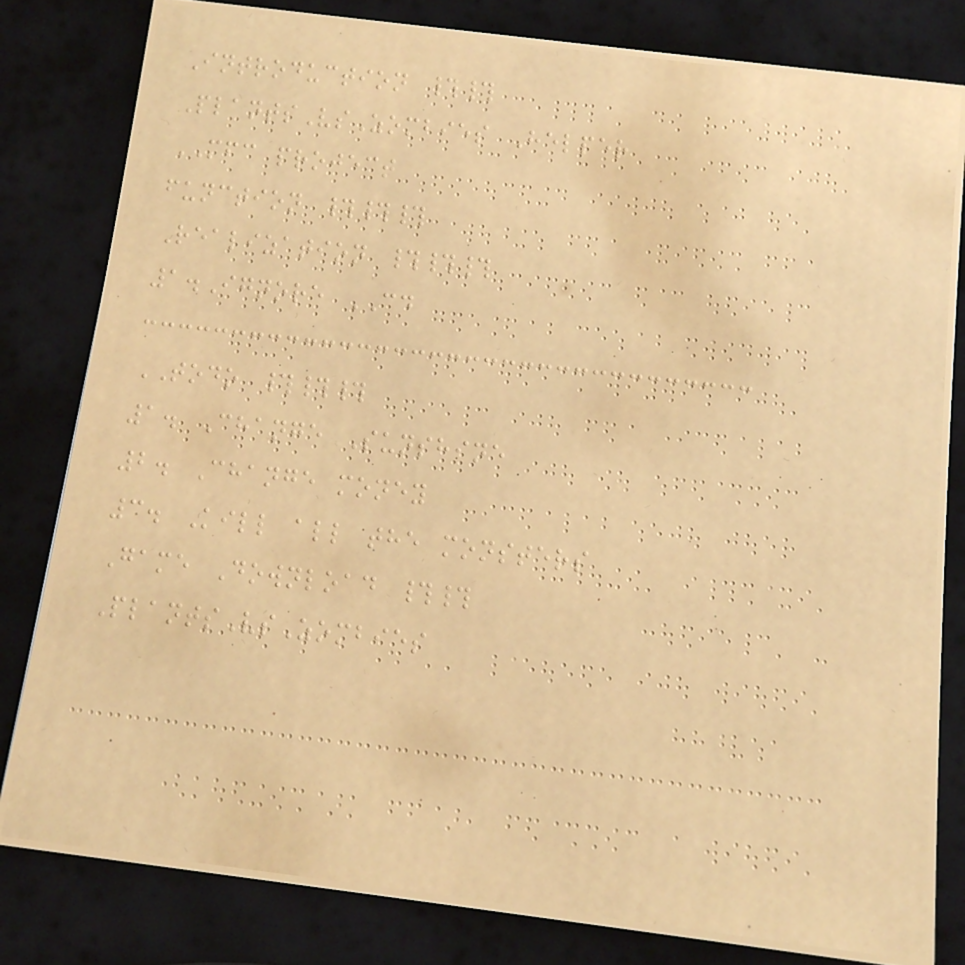Introduction ##
PlantsVsZombies Helper
MFC project
function ###
Realization ###
1.Ignore CD
TODO ###
1. Change Sunshine
2. Change money
3. Kill all the monsters
Game Download ##
PlantsVsZombies
